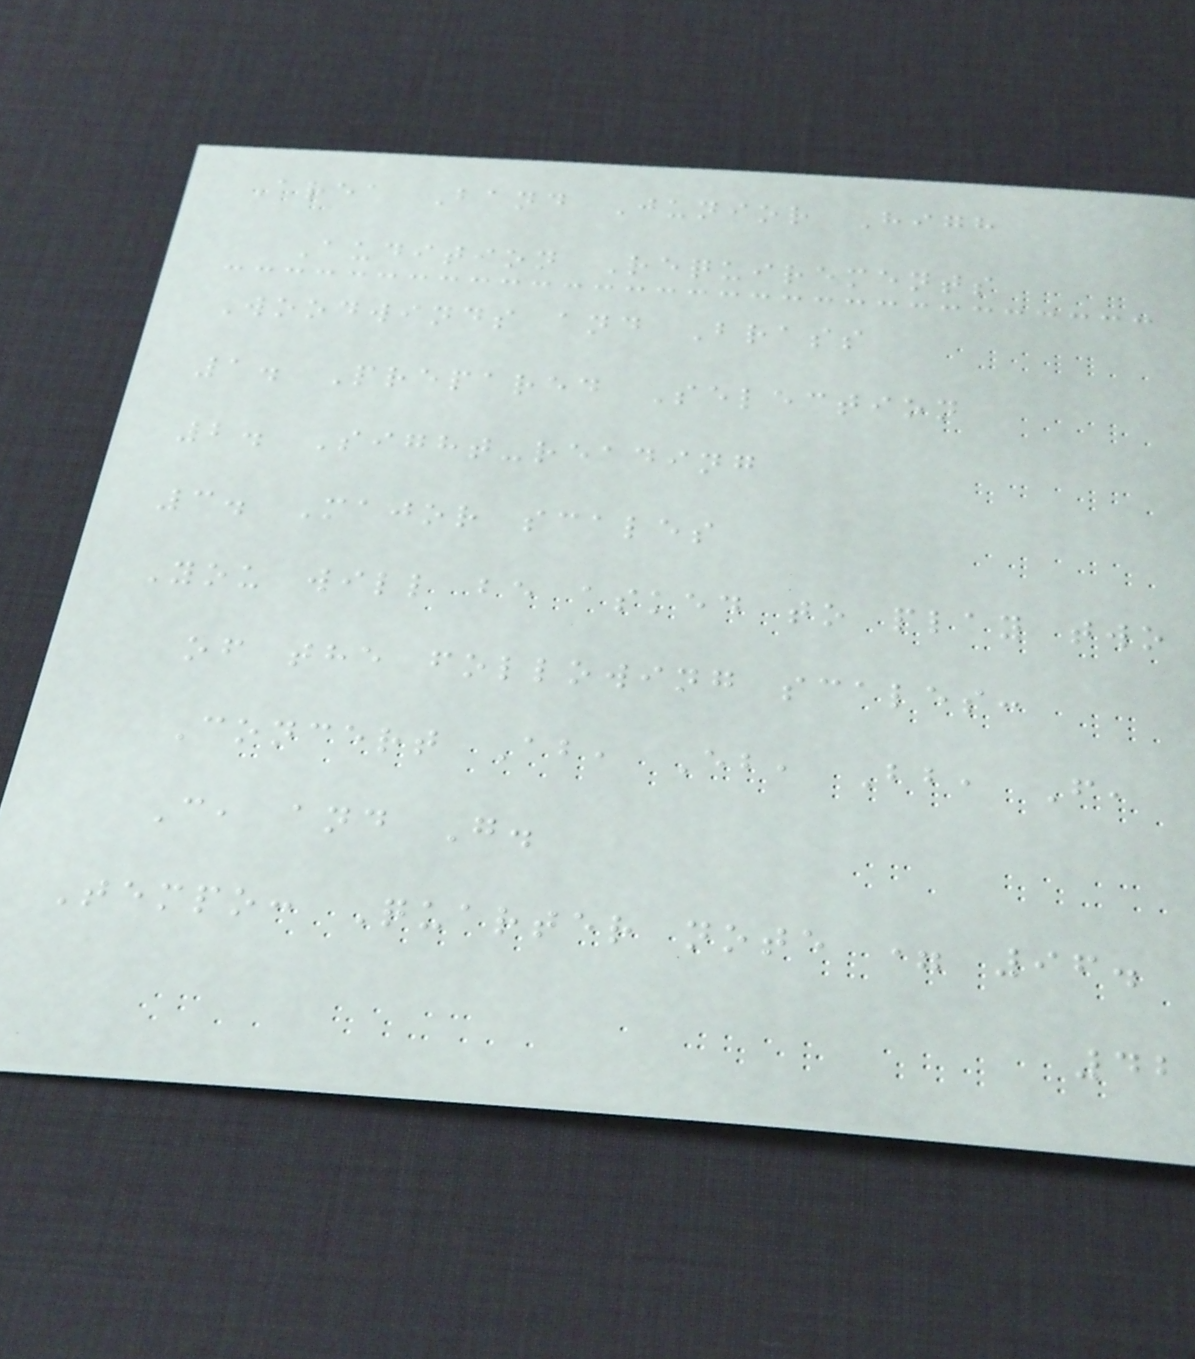Area Band Junior High
Audition Requirements
Woodwinds and Brass
1. Prepared Selection
2. Sight-reading
3. Major scales
You will be asked to play two
of the following scales:
Concert Ab, Eb, Bb, F,
C, and G.
Tempo: Quarter note = 96.
42
